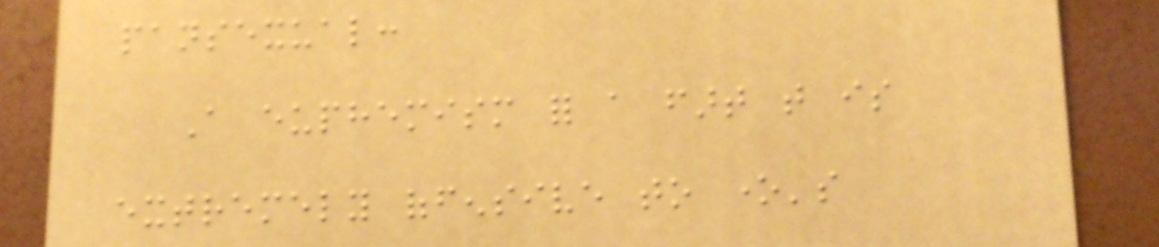pansexual:
A euphemism for a fart that is
extremely offensive to one's
